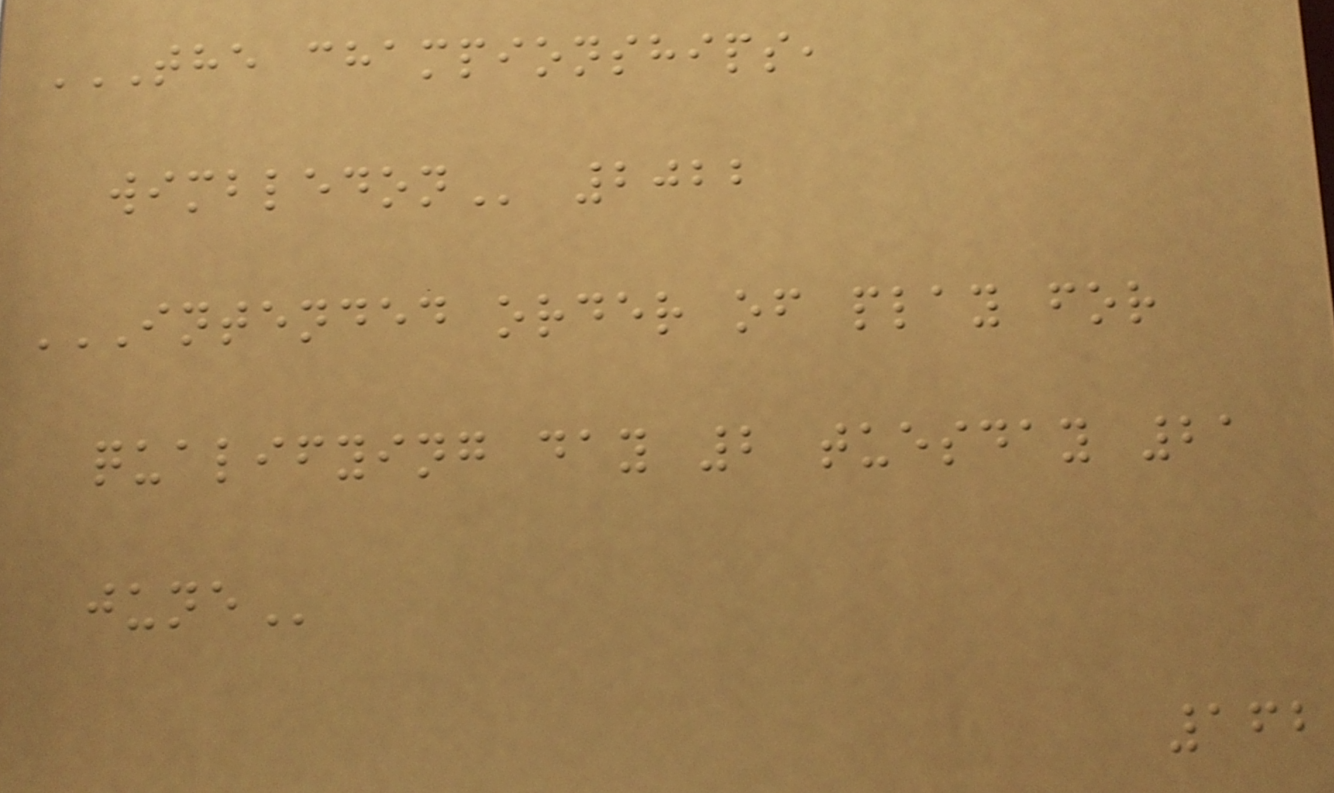THE CHAMPIONSHIPS,
WIMBLEDON 2022
INTENDED ORDER OF PLAY FOR
QUALIFYING DAY 2 TUESDAY 21
JUNE
162
